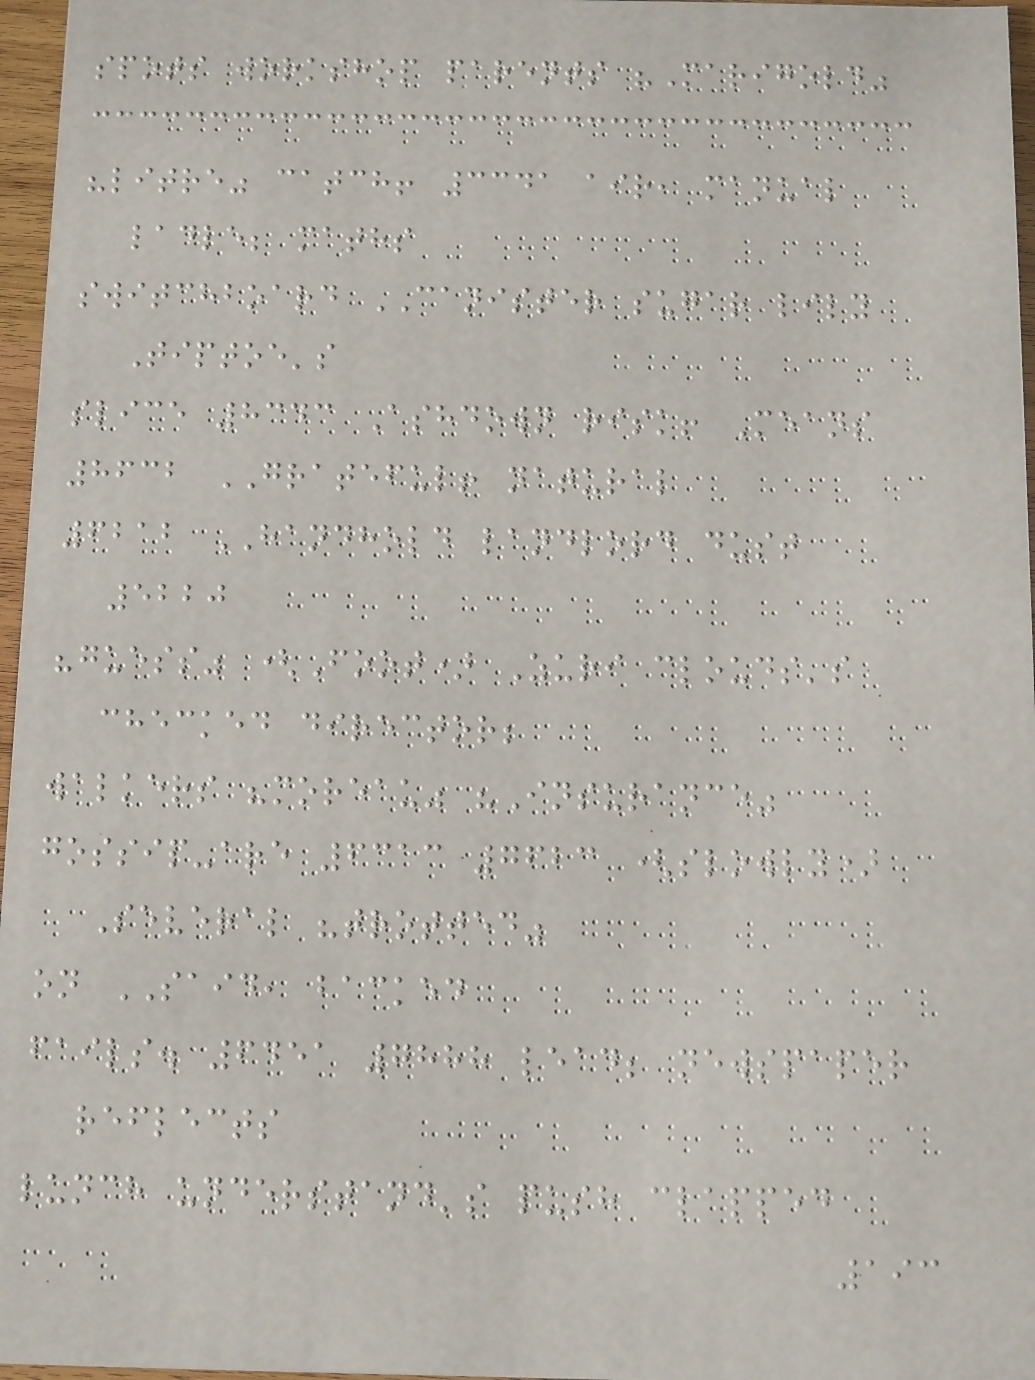spots workshop parents "Marigold"
"litre" catch! 3341 air, manual
ladle; maths
switchboard CANISTER sugar lily
Tiptoe's
slice 8343 Ashdown risk! Means
8632 GRATEFUL! natural
6212 HANDHOLD landlord dust
5220
"guess" (Foot) Zuri clouds's
checked director;
walkers "moreau" "Insurance"
gossip-are 6313 7623 (slowly)
Several "trotted"
on SAID, backed
fails. 6451 7888 lead; newspaper
reflects
lunch understand's push clapped
193
